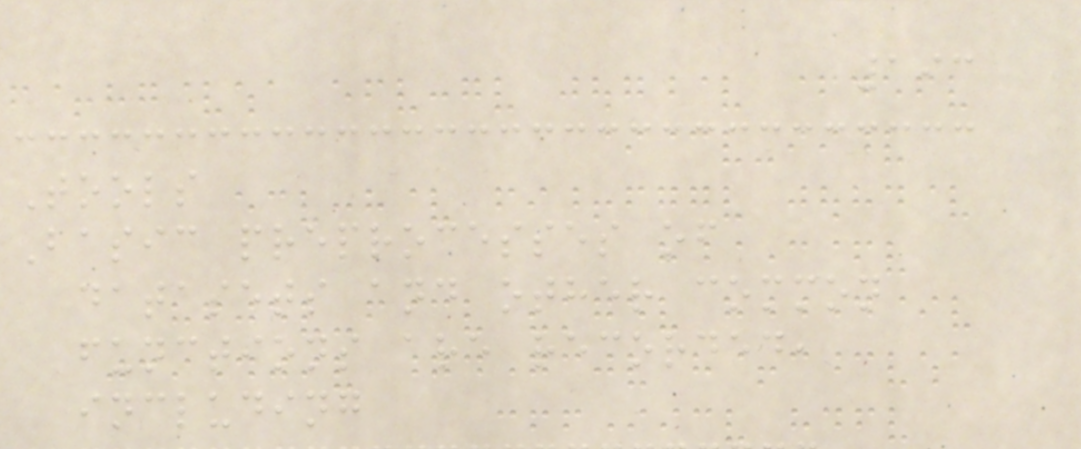193
Tools
Basic preprocesses of
datasets and other common
functions are recorded,
including
